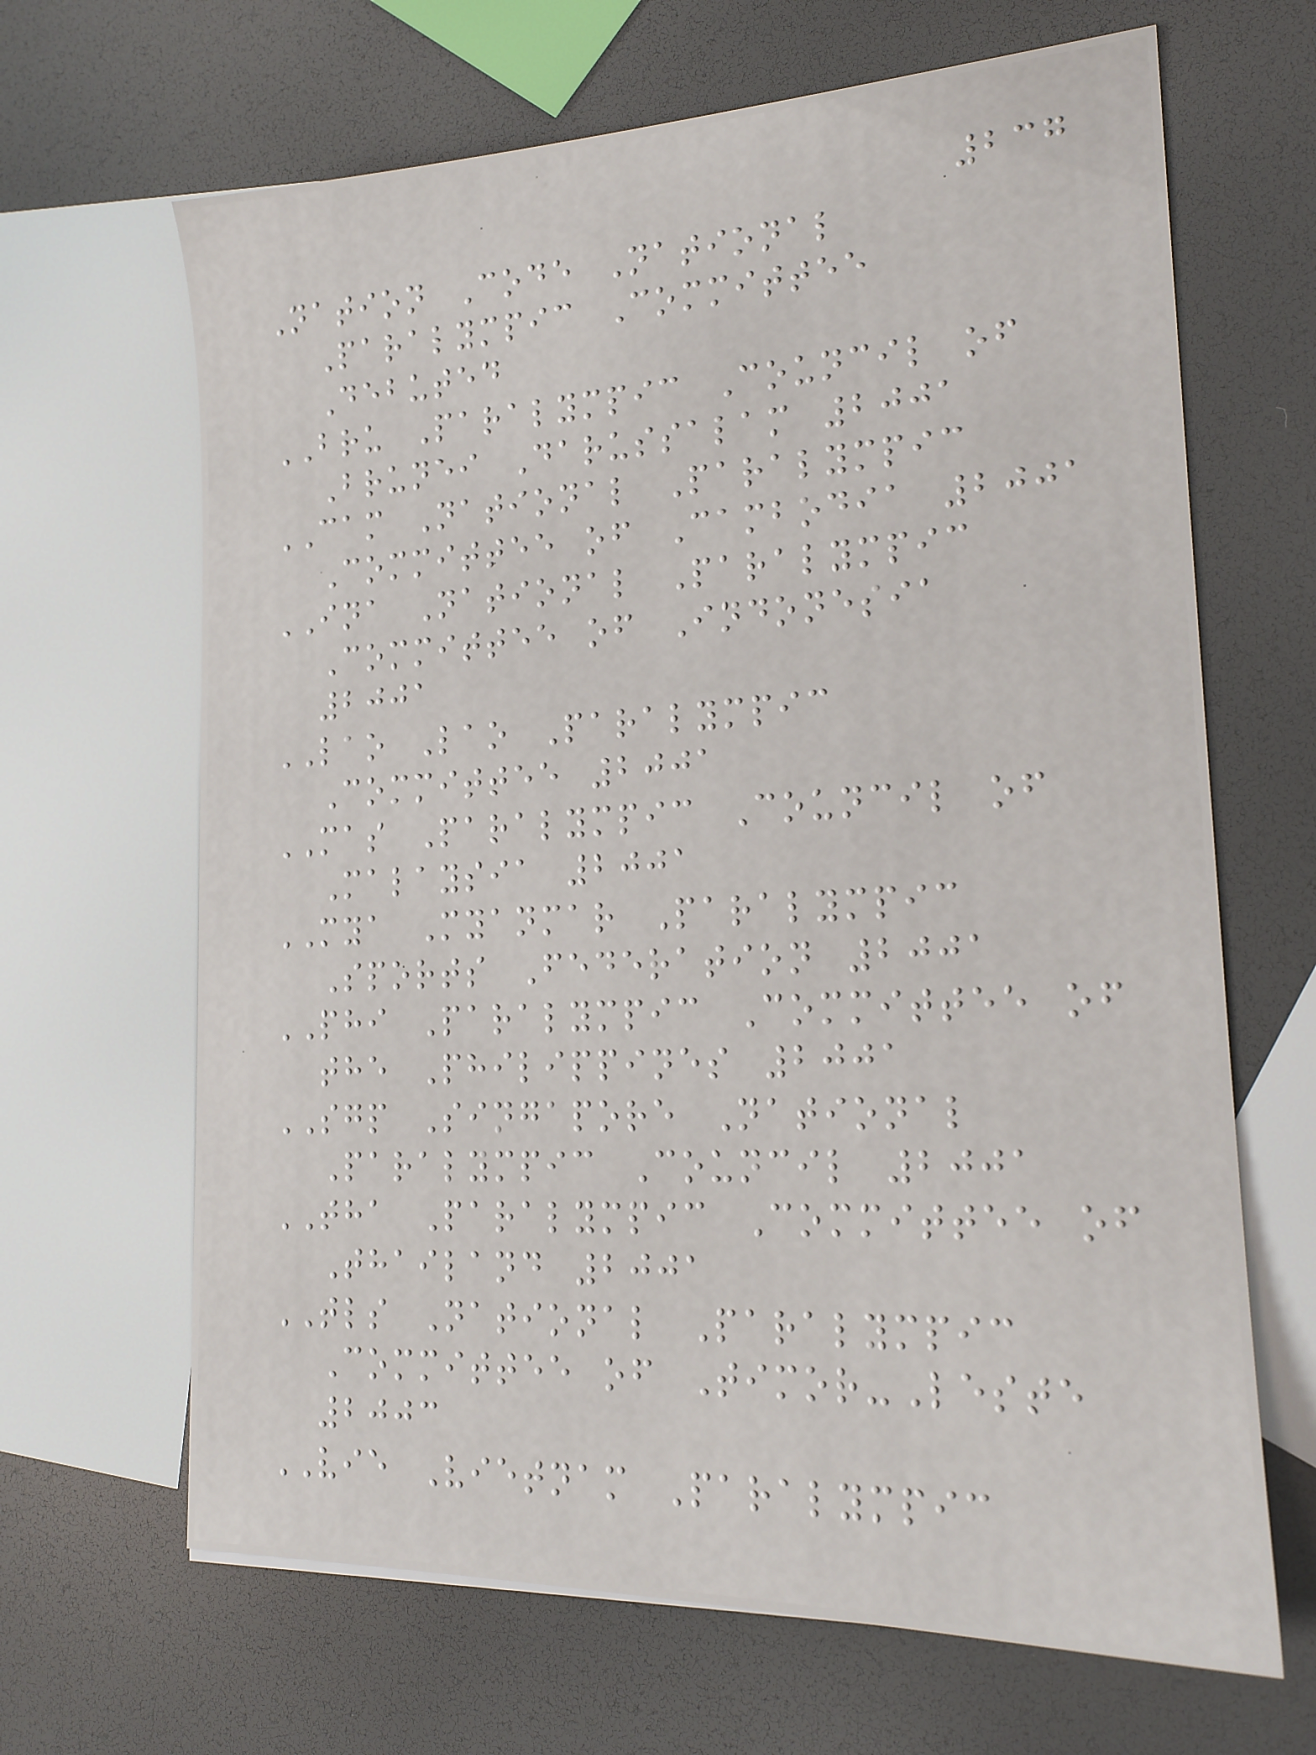237
Nation Code National
Paralympic Committee
Debuted
BRU Paralympic Council of
Brunei Darussalam 2001
CAM National Paralympic
Committee of Cambodia 2001
INA National Paralympic
Committee of Indonesia
2001
LAO Lao Paralympic
Committee 2001
MAS Paralympic Council of
Malaysia 2001
MYA Myanmar Paralympic
Sports Federation 2001
PHI Paralympic Committee of
the Philippines 2001
SGP Singapore National
Paralympic Council 2001
THA Paralympic Committee of
Thailand 2001
TLS National Paralympic
Committee of Timor-Leste
2003
VIE Vietnam Paralympic
